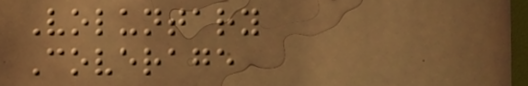Voluntary
Coverage
